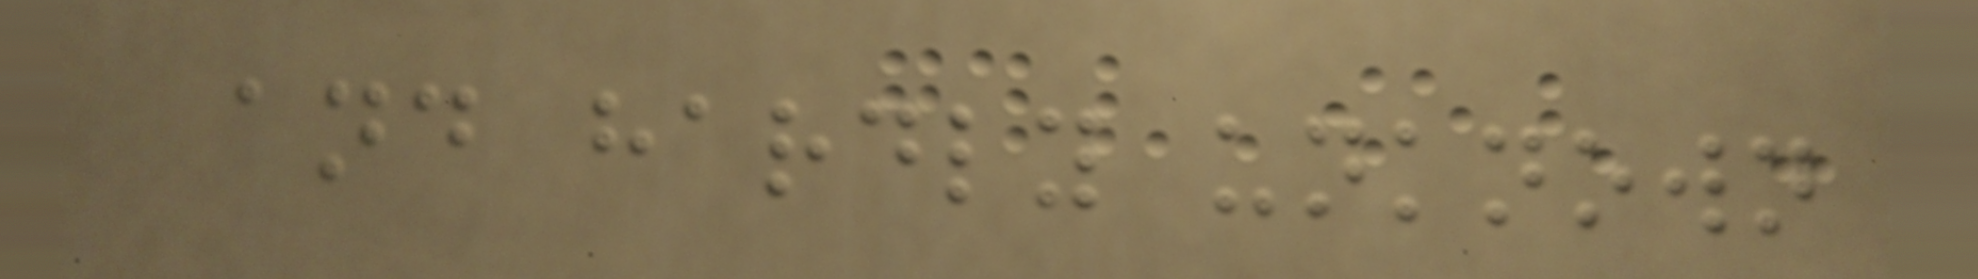and hardly unknown
